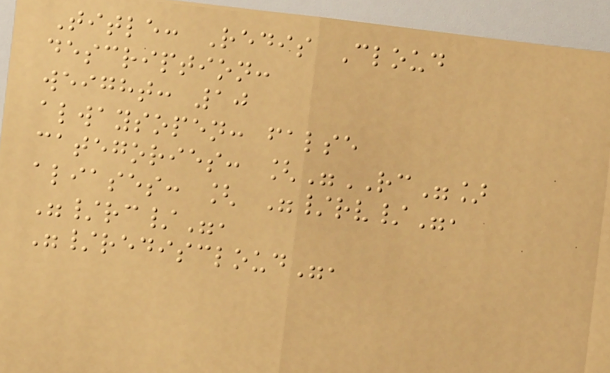Title: Redis Cloud
description:
weight: 10
alwaysopen: false
categories: ["RC"]
aliases: [ "/rv/",
"/rc/",
"/rediscloud",
